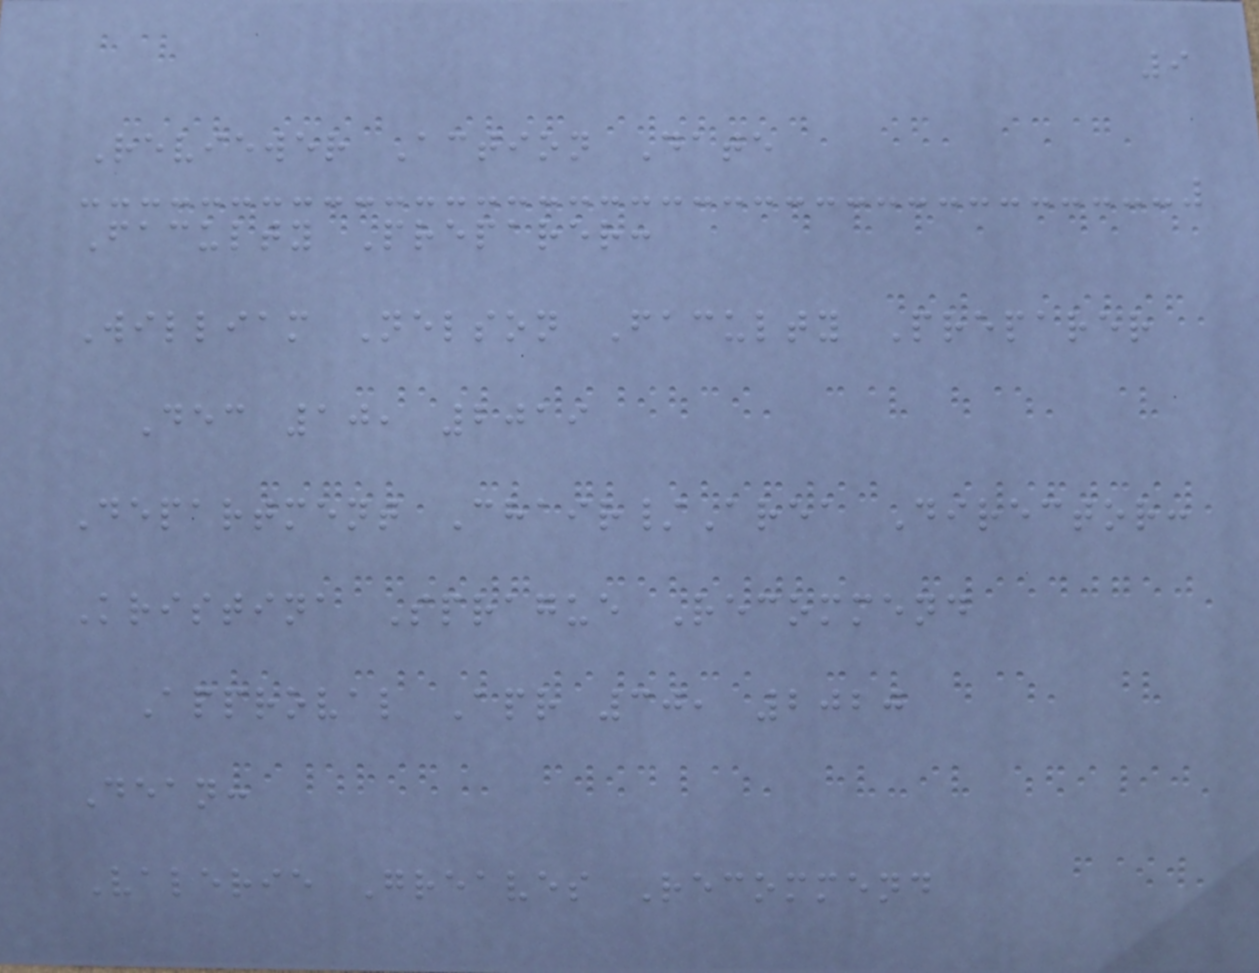9
Reviewer Action Date
Faculty Preparer:
William Nelson Faculty Preparer
Dec 10, 2019
Department Chair/Area Director:
Kristina Sprague Recommend
Approval Apr 30, 2020
Dean:
Valerie Greaves Recommend
